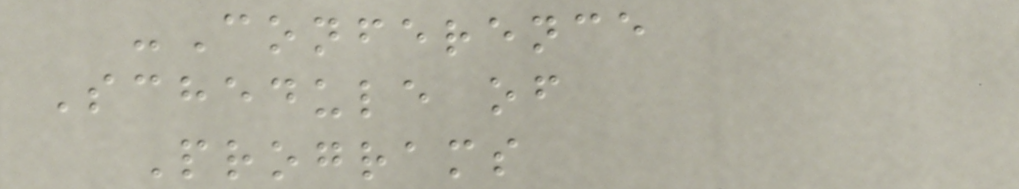-Conference
Schedule of
Programs
